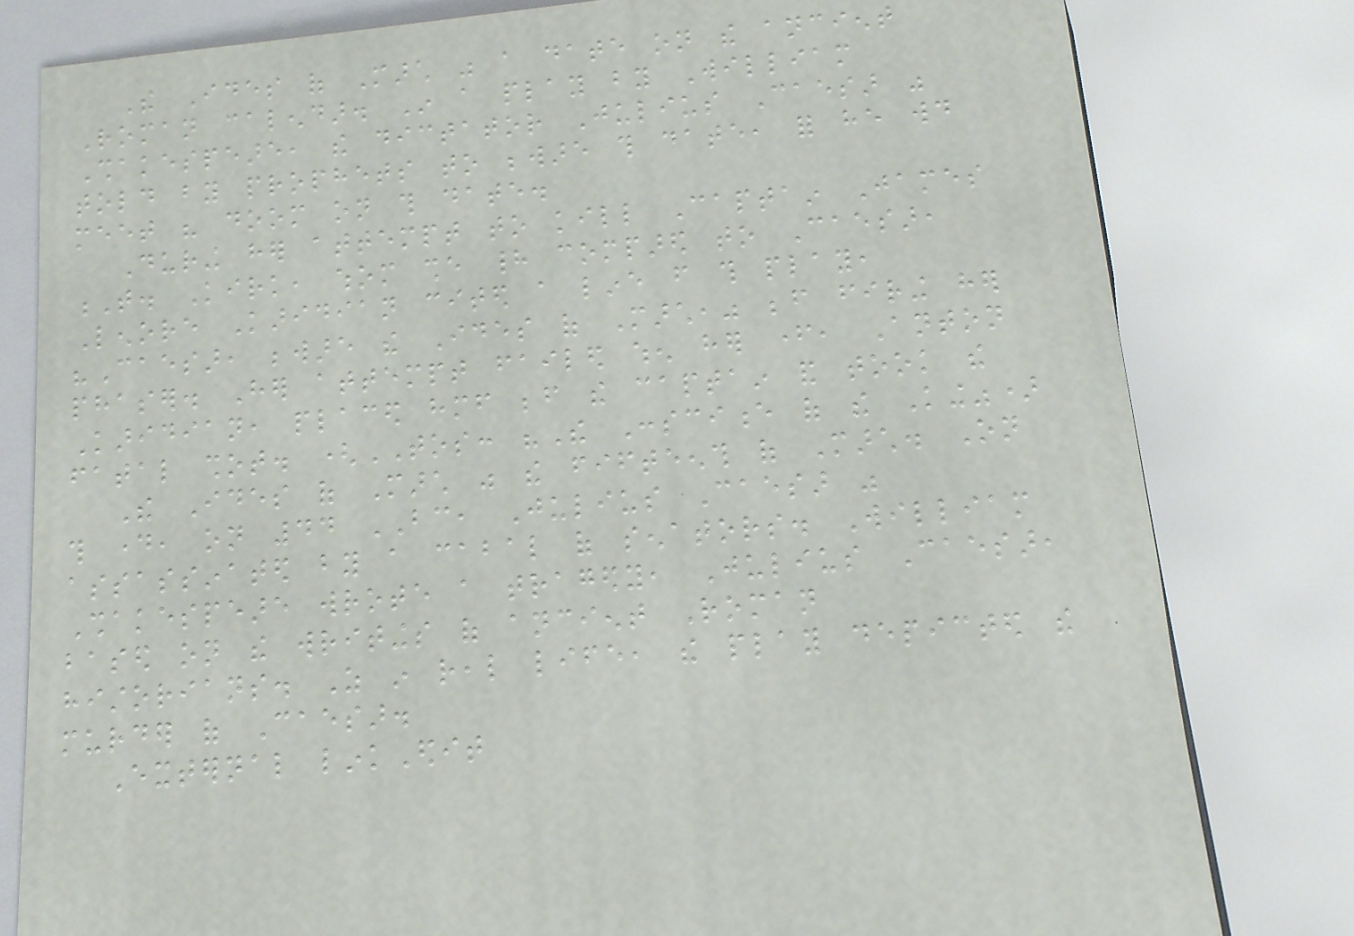The Ides of March was a date on the ancient
Roman calendar. In a play by William
Shakespeare, the dictator Julius Caesar was
told by prophets to beware this date, for he would
meet his doom on this date.
During her attempt to kill Captain James
T. Kirk, whom she had compared to Caesar,
Lenore Karidian cited a line from this play,
"Caesar, beware the Ides of March," before firing her
phaser. Her attempt failed when her father, Anton
Karidian, placed himself before the captain and took the
fatal shot. (TOS: "The Conscience of the King")
The Ides of March was the fifteenth of March. On
this day, on 44 BC, Julius Caesar was
assassinated by a cabal of senators. William
Shakespeare wrote a tragedy, Julius Caesar,
based on the writings of ancient Roman
historians. As in real life, the play depicted the
murder of Caesar.
External linkEdit
